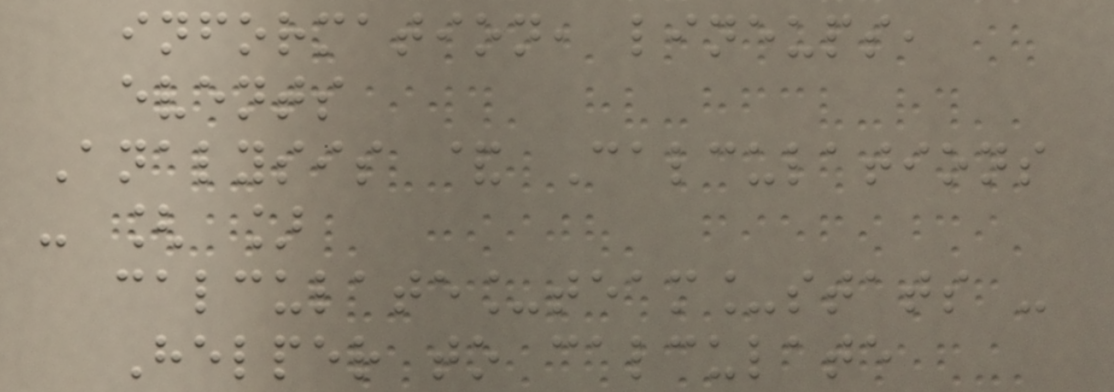information, lineups,
events
Analysis & Calculations
- [ ]
calculate_team_stats -
Helper to calculate
